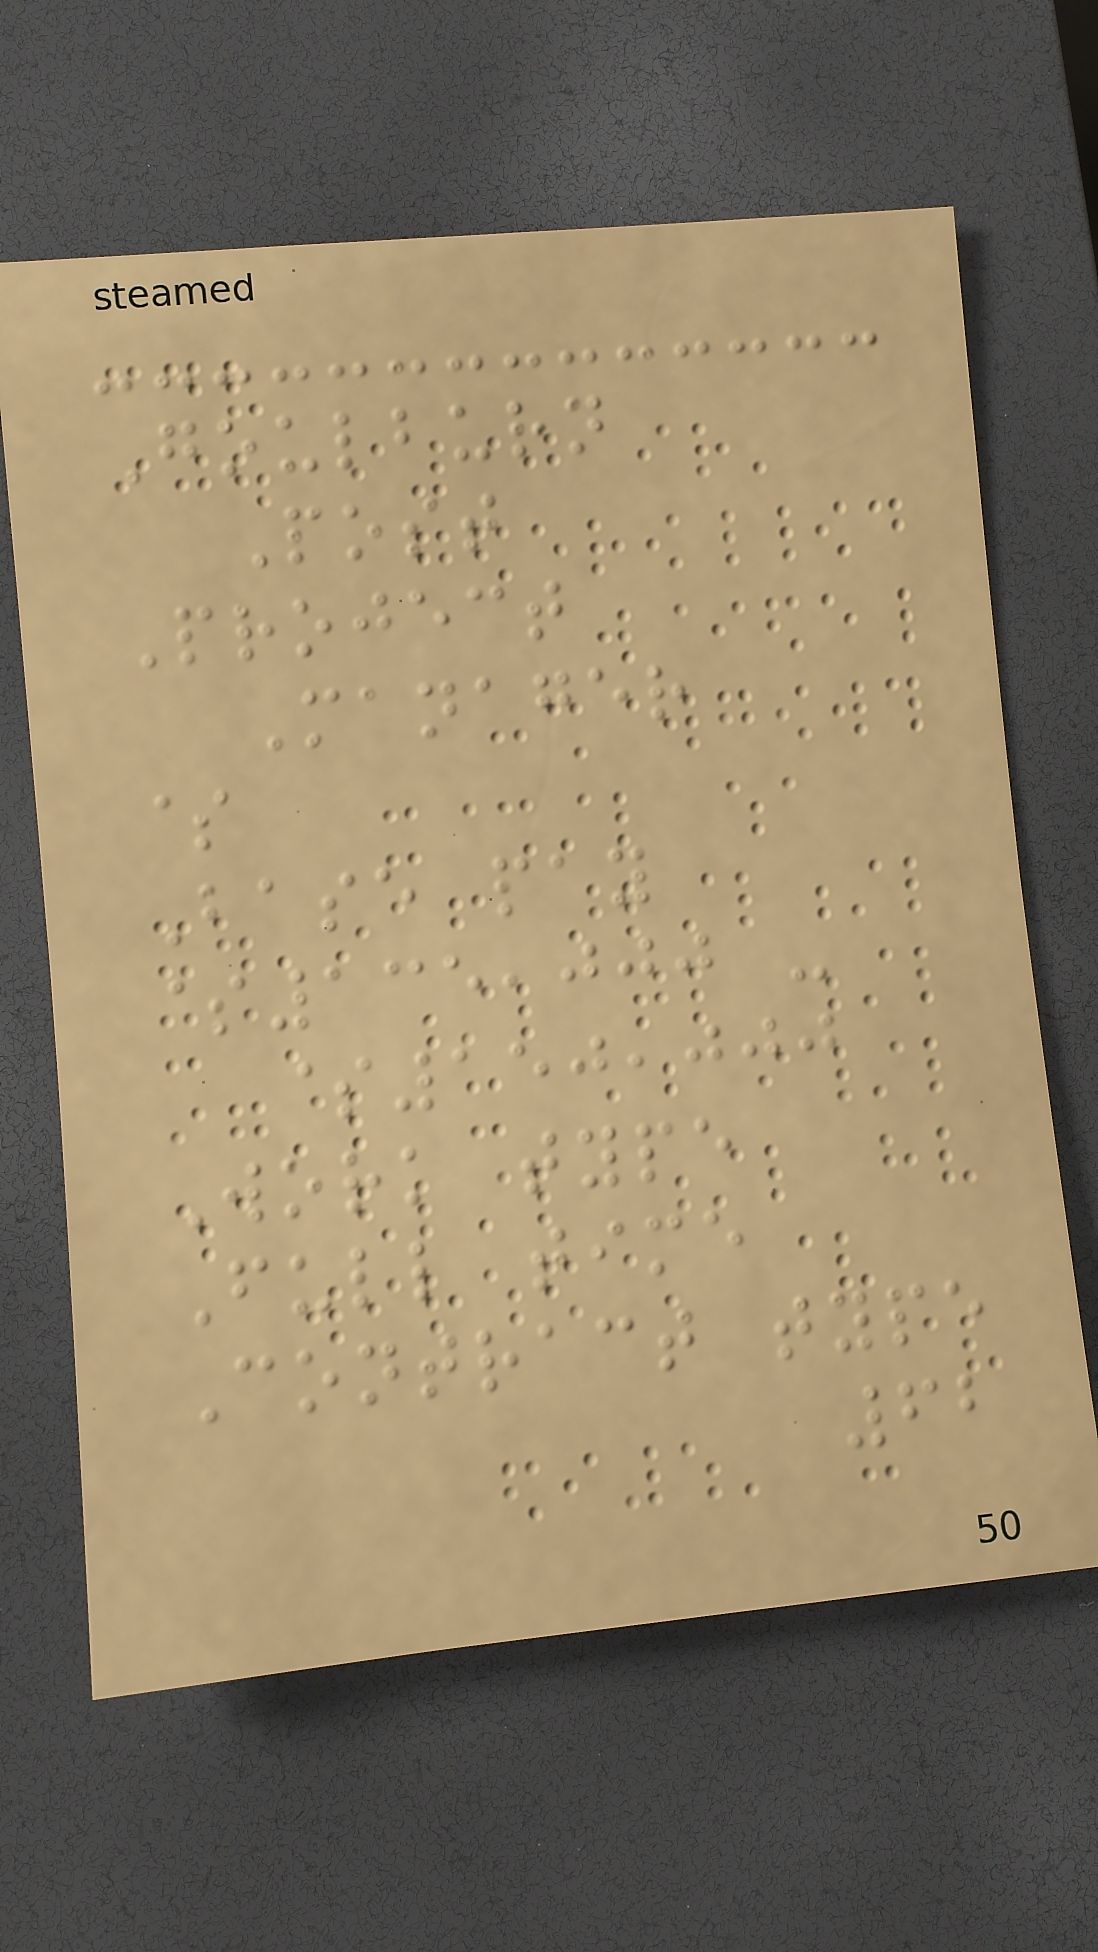Goulburn
Post
Project
Manager
$
Base pay
$135,000 -
$150,000
Work type
Full time
Contract type
62
